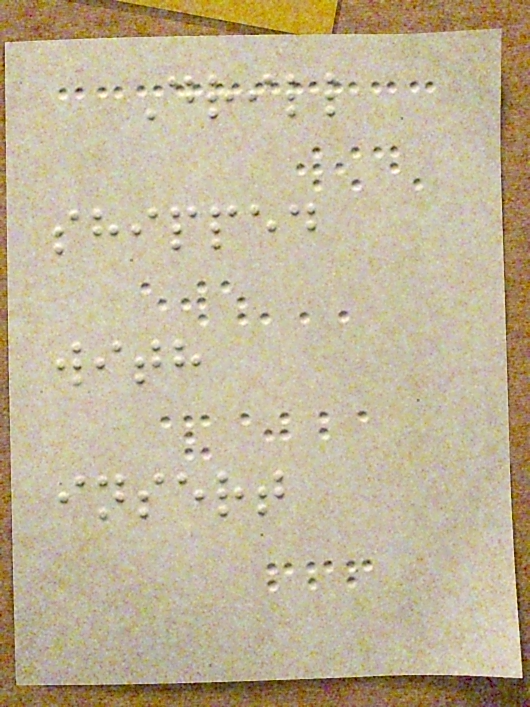Drill
shipped
with
insert
